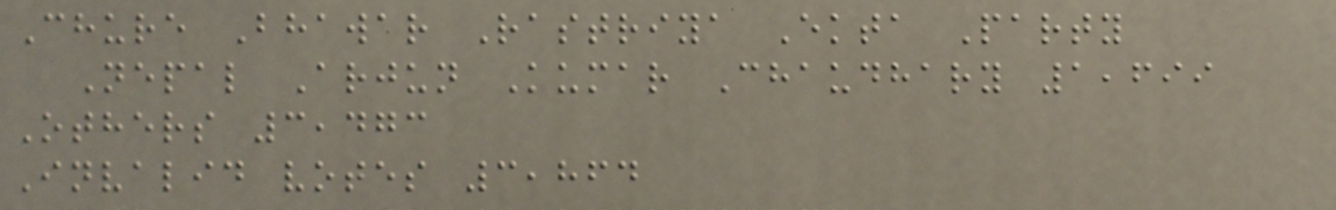Chure Bhawar Rastriya Ekta Party
Nepal Arjun Kumar Chaudhary 1,699
Others 3,473
Invalid votes 3,864
